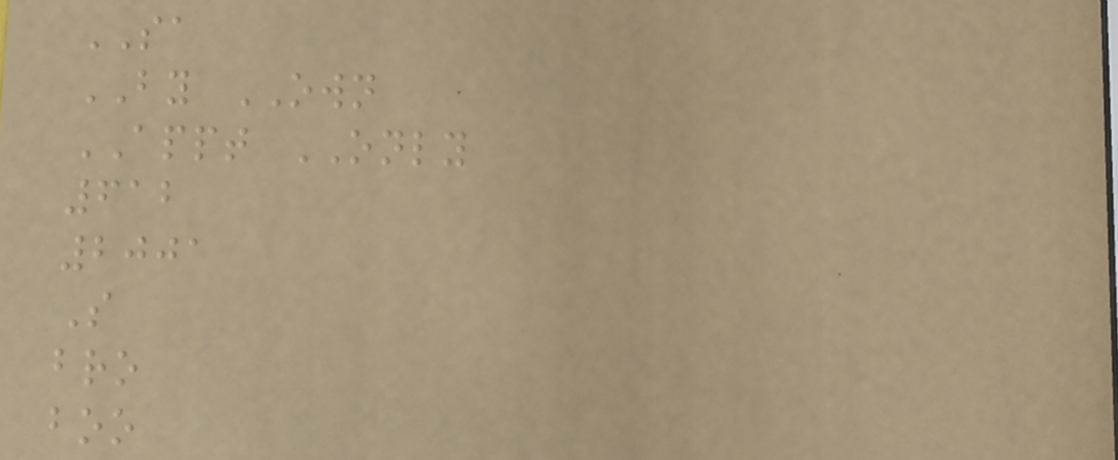SA
BY OWN
APPT ONLY
612
2001
S
bro
boo
